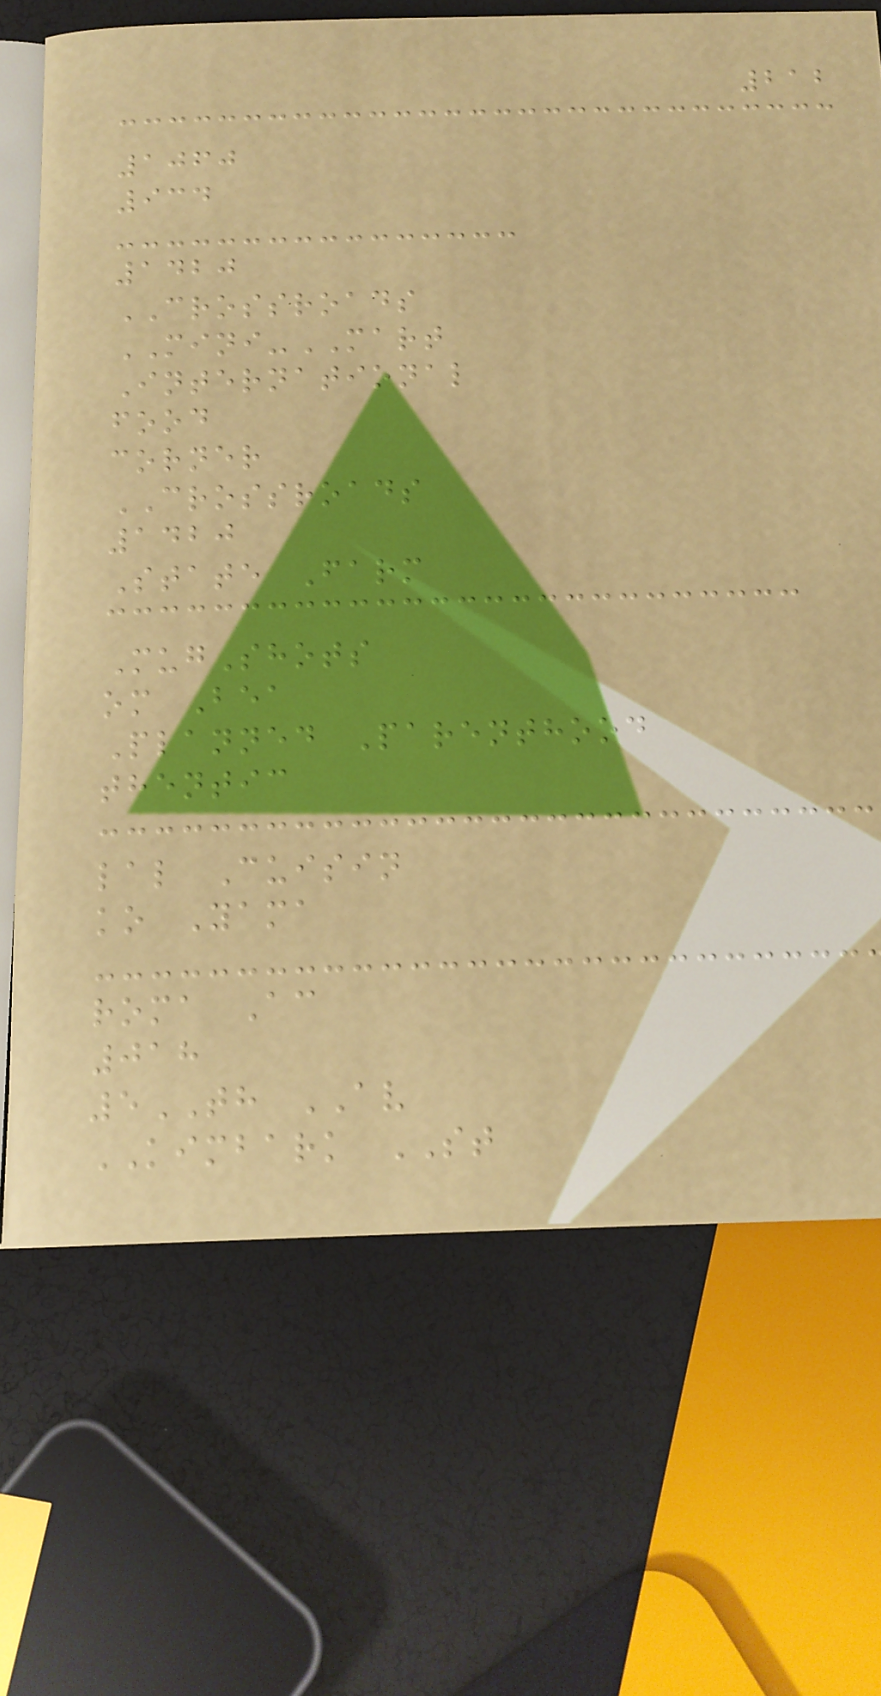212
1060
934
1420
CROSSROADS
MINI-MART
International
food
corner
CROSSROADS
1420
State Farm
MugShots
om Bea
Planned Parenthood
thentic
lal Cuisin
ko Yama
roma Ac
018
5TH AV
KIMBARK ST
